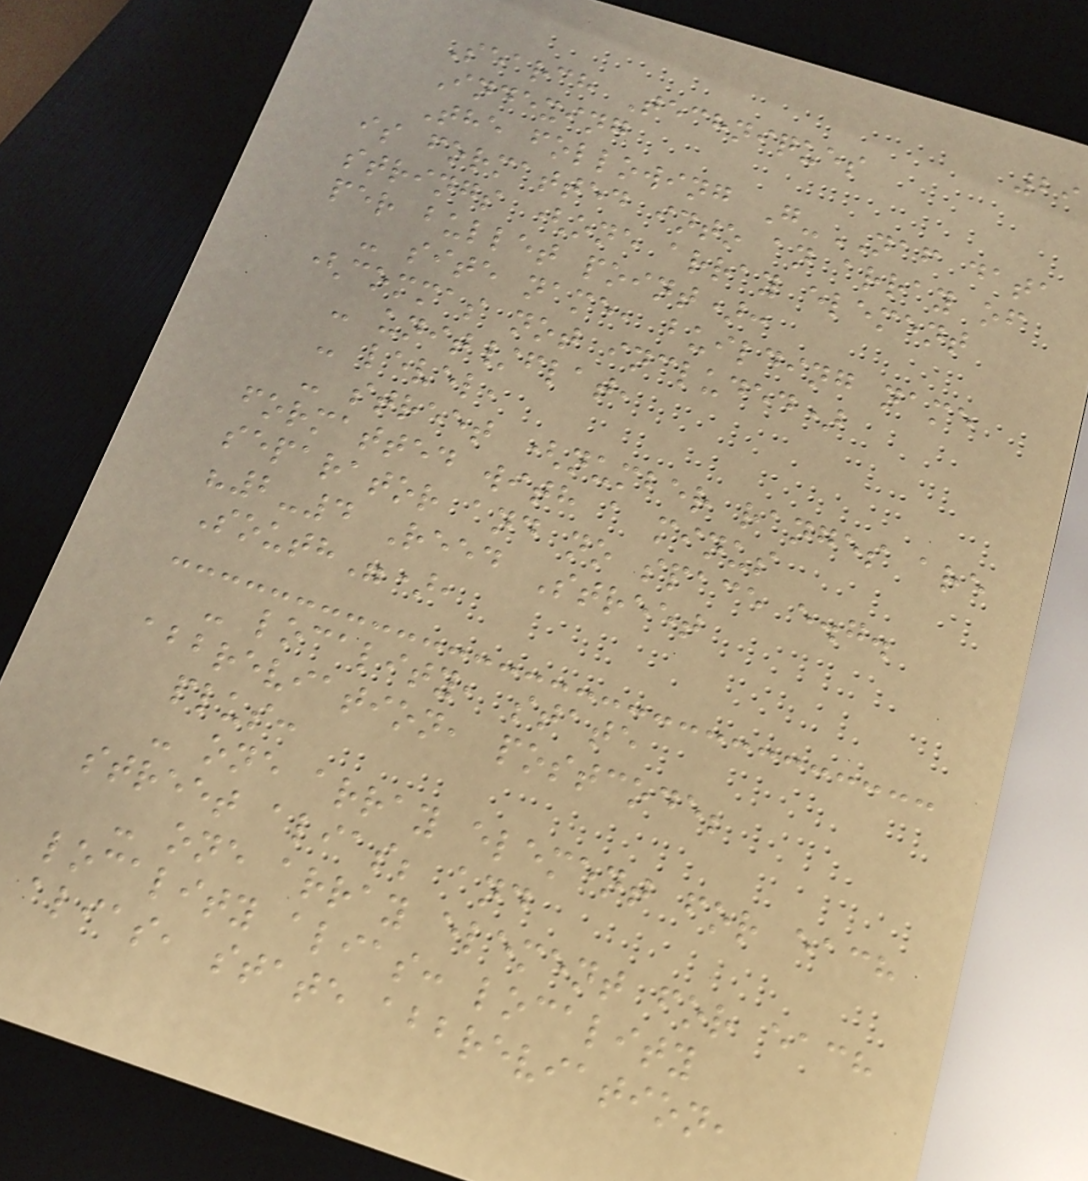29
Search Techniques
Indexing
The following G-NAF data
is formatted into an array of
strings (one array element
per bullet point):
- site name, building name
(commas not included)
- unit/flat,
- level,
- street (number ranges are
formatted with a minus
separator and no space e.g.
"2-4 Reed Street
South"),
- locality, state
abbreviation, postcode;
plus:
- one array element for each
street alias; and
- one array element for each
locality alias: locality
alias, state abbreviation,
